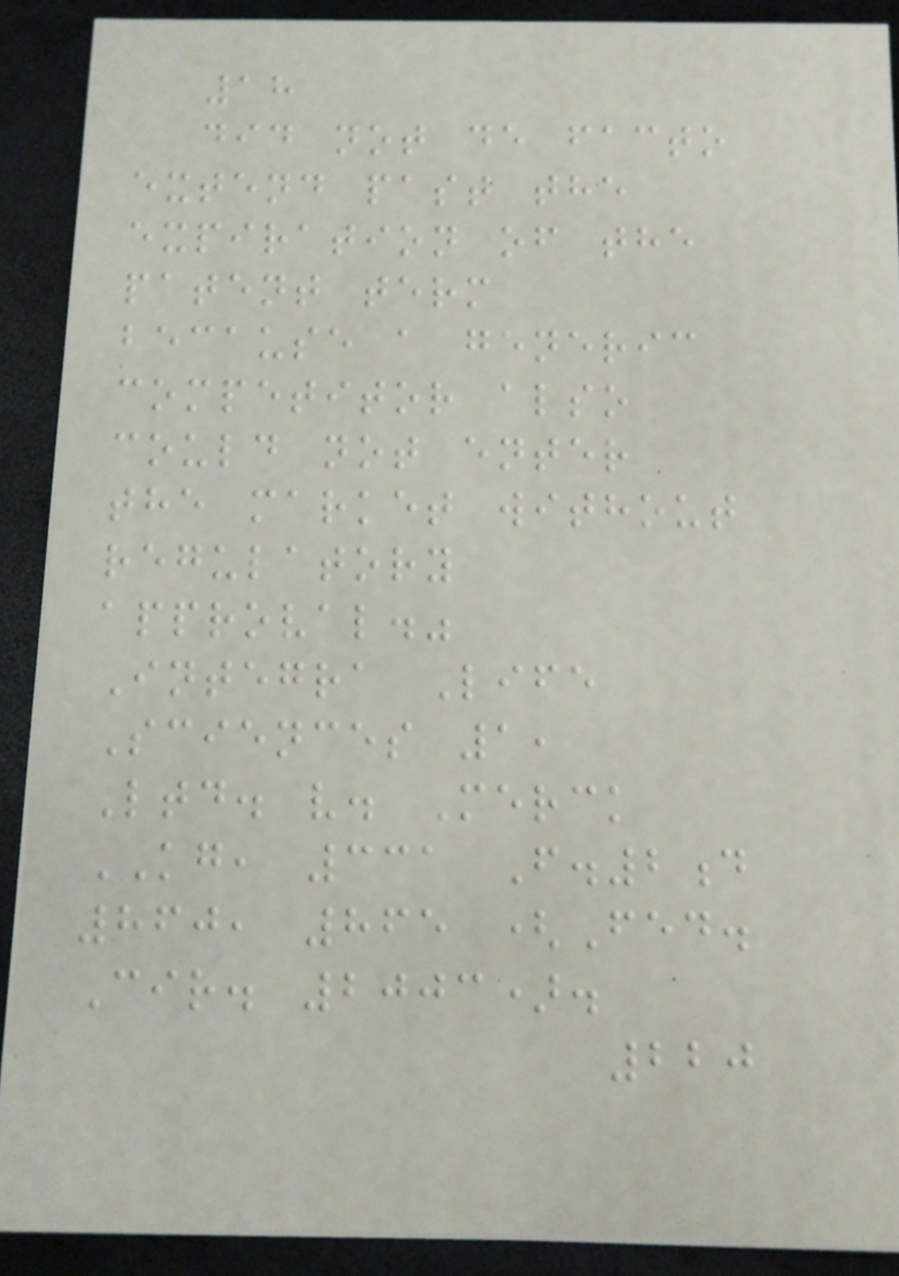18
did not de facto
extend past the
expiration of the
patent term
because a generic
competitor also
could not enter
the market without
regulatory
approval."
Integra Life
Sciences 1,
Ltd. v. Merck
KG, 331 F.2d
860, 865 (Fed.
Cir. 2003).
220
